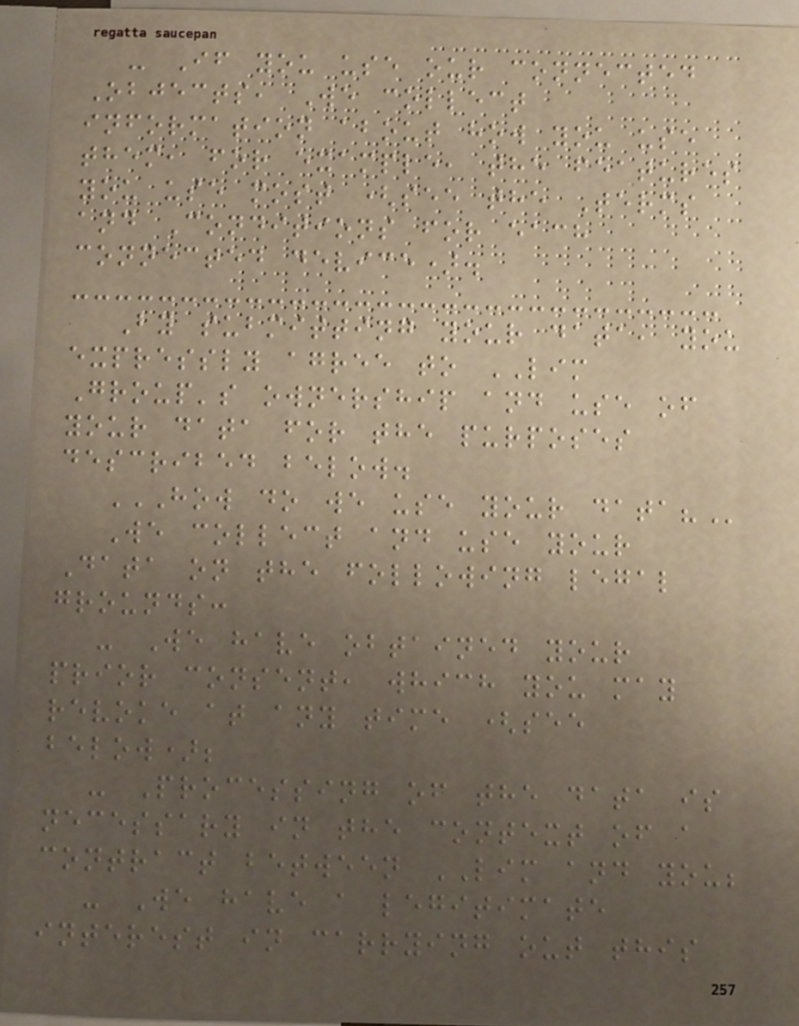- If you use our connected
Objects, We collect
information about how you use
them, for example, the features
you use most (see the Terms
and Conditions for each
connected device).
By submitting your data, you
expressly agree to LIM
Group's ownership and use of
your data for the purposes
described below.
HOW DO WE USE YOUR DATA?
We collect and use your
Data on the following legal
grounds:
- We have obtained your
prior consent, which you may
revoke at any time (see
below);
- Processing of the data is
necessary in the context of a
contract between LIM and you;
- We have a legitimate
interest in carrying out this
